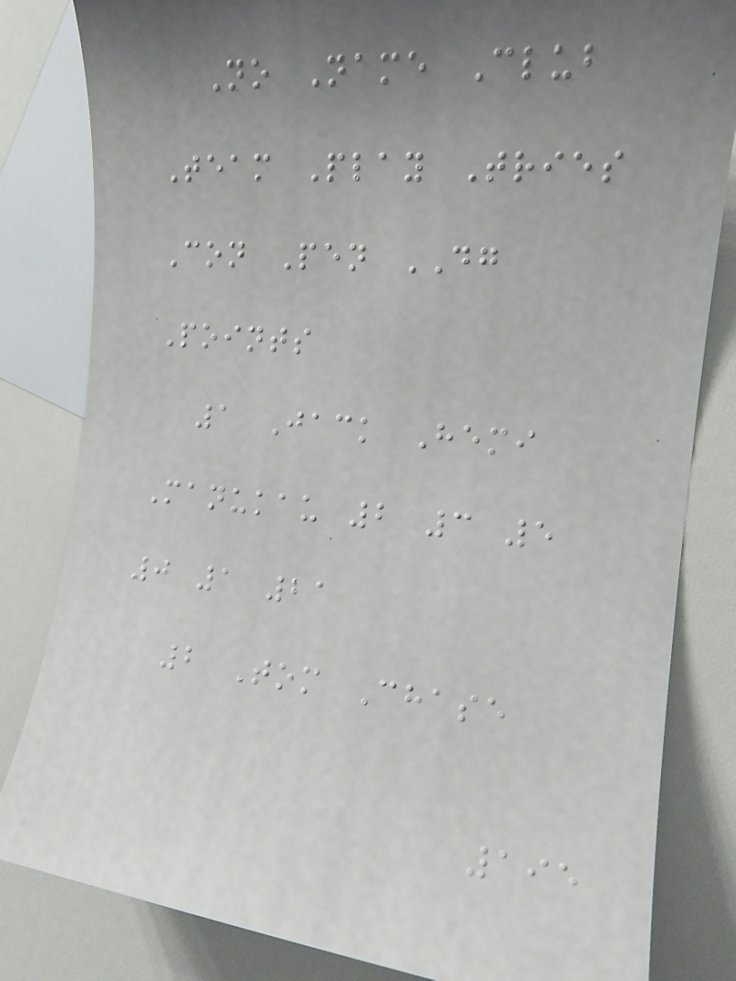No Name Club
Team Play Tries
Con Pen DG
Points
1 Jack Hemi
Manukau 2 3 5
0 1 21
2 Tom Chase
195
